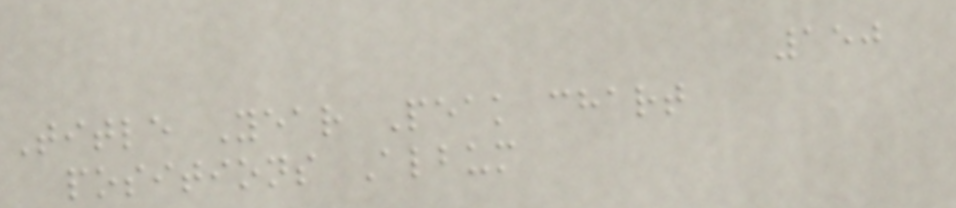150
Title Year Peak chart
positions Album
